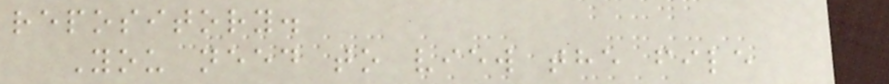repository.
You need to view the file
